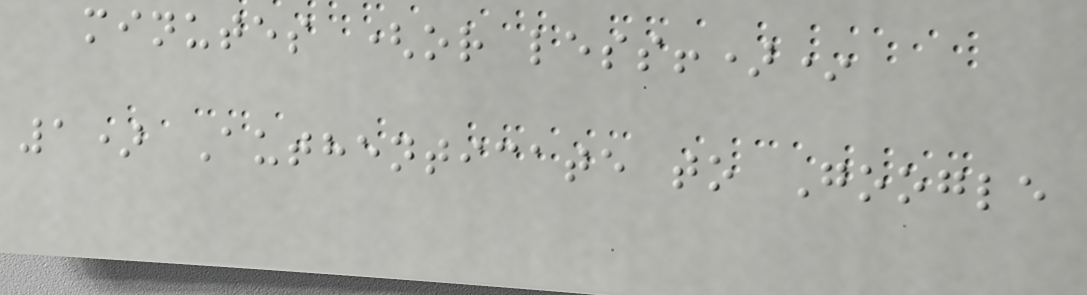minutes (or less!)*
1) Authenticate to Google
